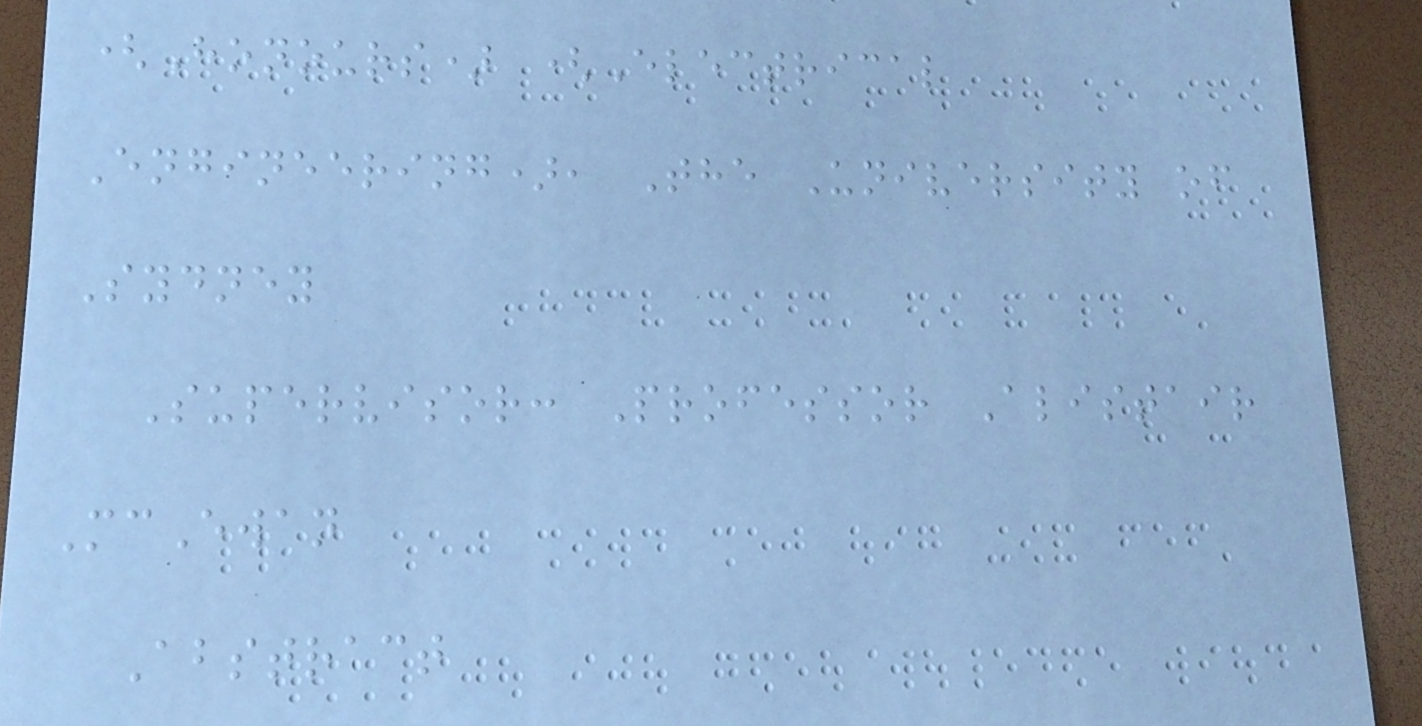(Honours) (Electrical
Engineering), The University of
Sydney
Supervisor: Professor Alistair
McEwan
Abstract
